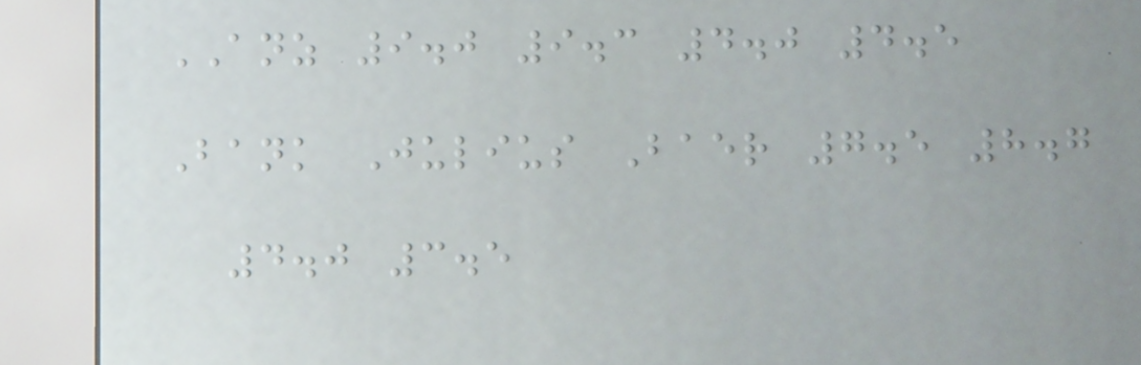ANZ 9.0 9.3 4.0 4.5
Bank Julius Baer 7.5 8.7
4.0 3.5
